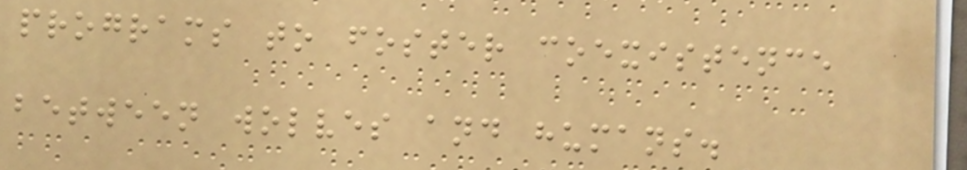programs to foster coexistence
between wolves and humans.
